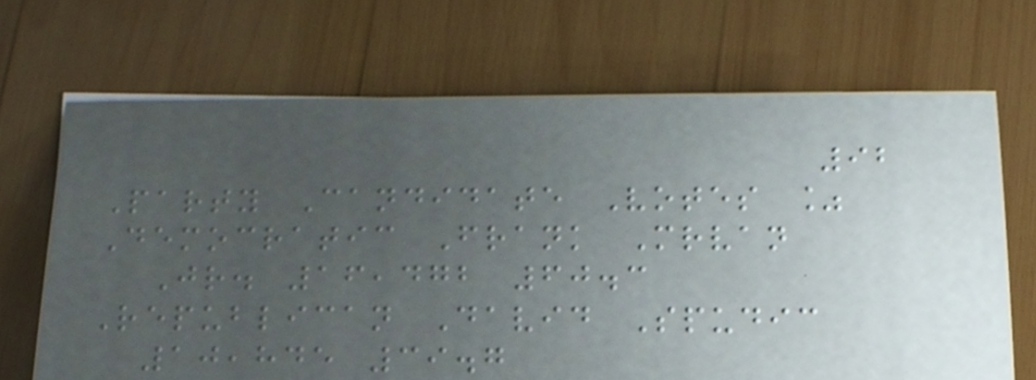92
Party Candidate Votes %
Democratic Frank Mrvan
Jr. 16,472 60.3
Republican David Spudic
10,845 39.7
